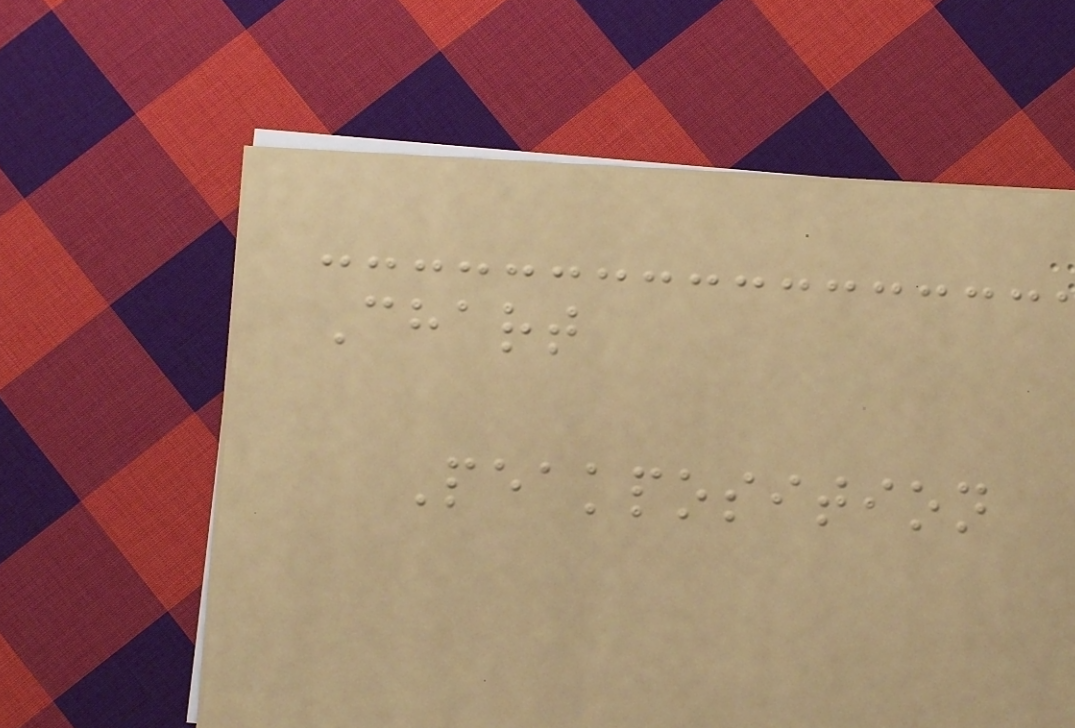Chart
Peakposition
